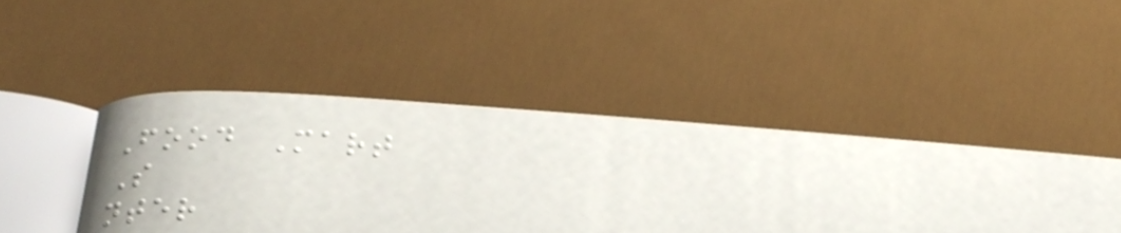Food Mart
S
nter
